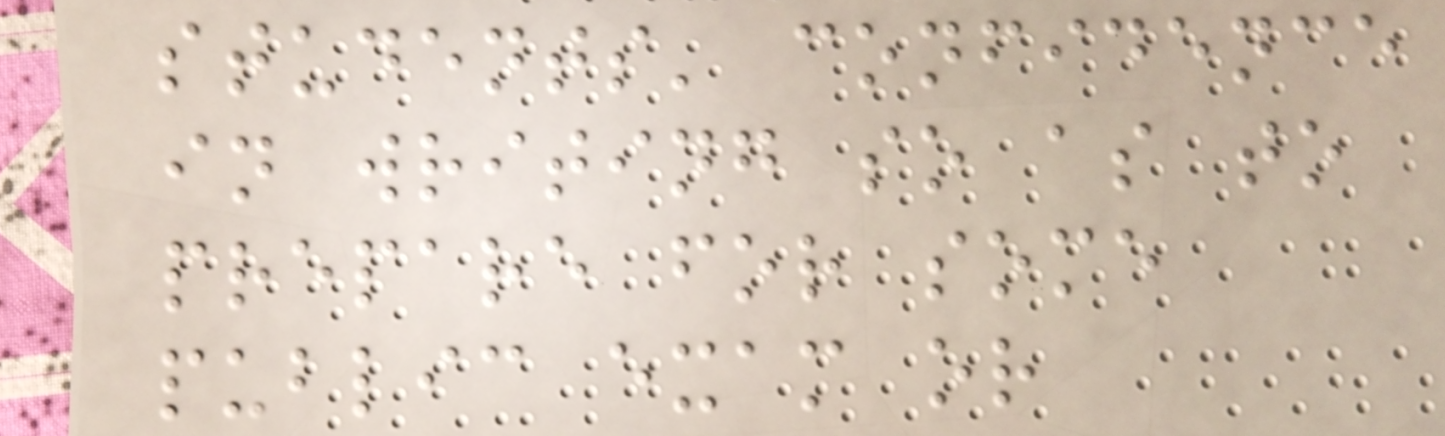students' confidence
in writing so as to
prepare for some
public exam or
